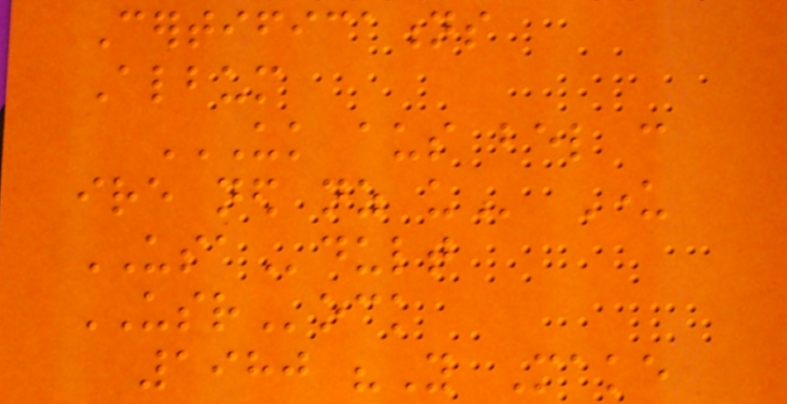Certifications
Album
UK AUS BEL CAN
IRE NED NZ US Under
USAdult
USRock
1980 "You Make
